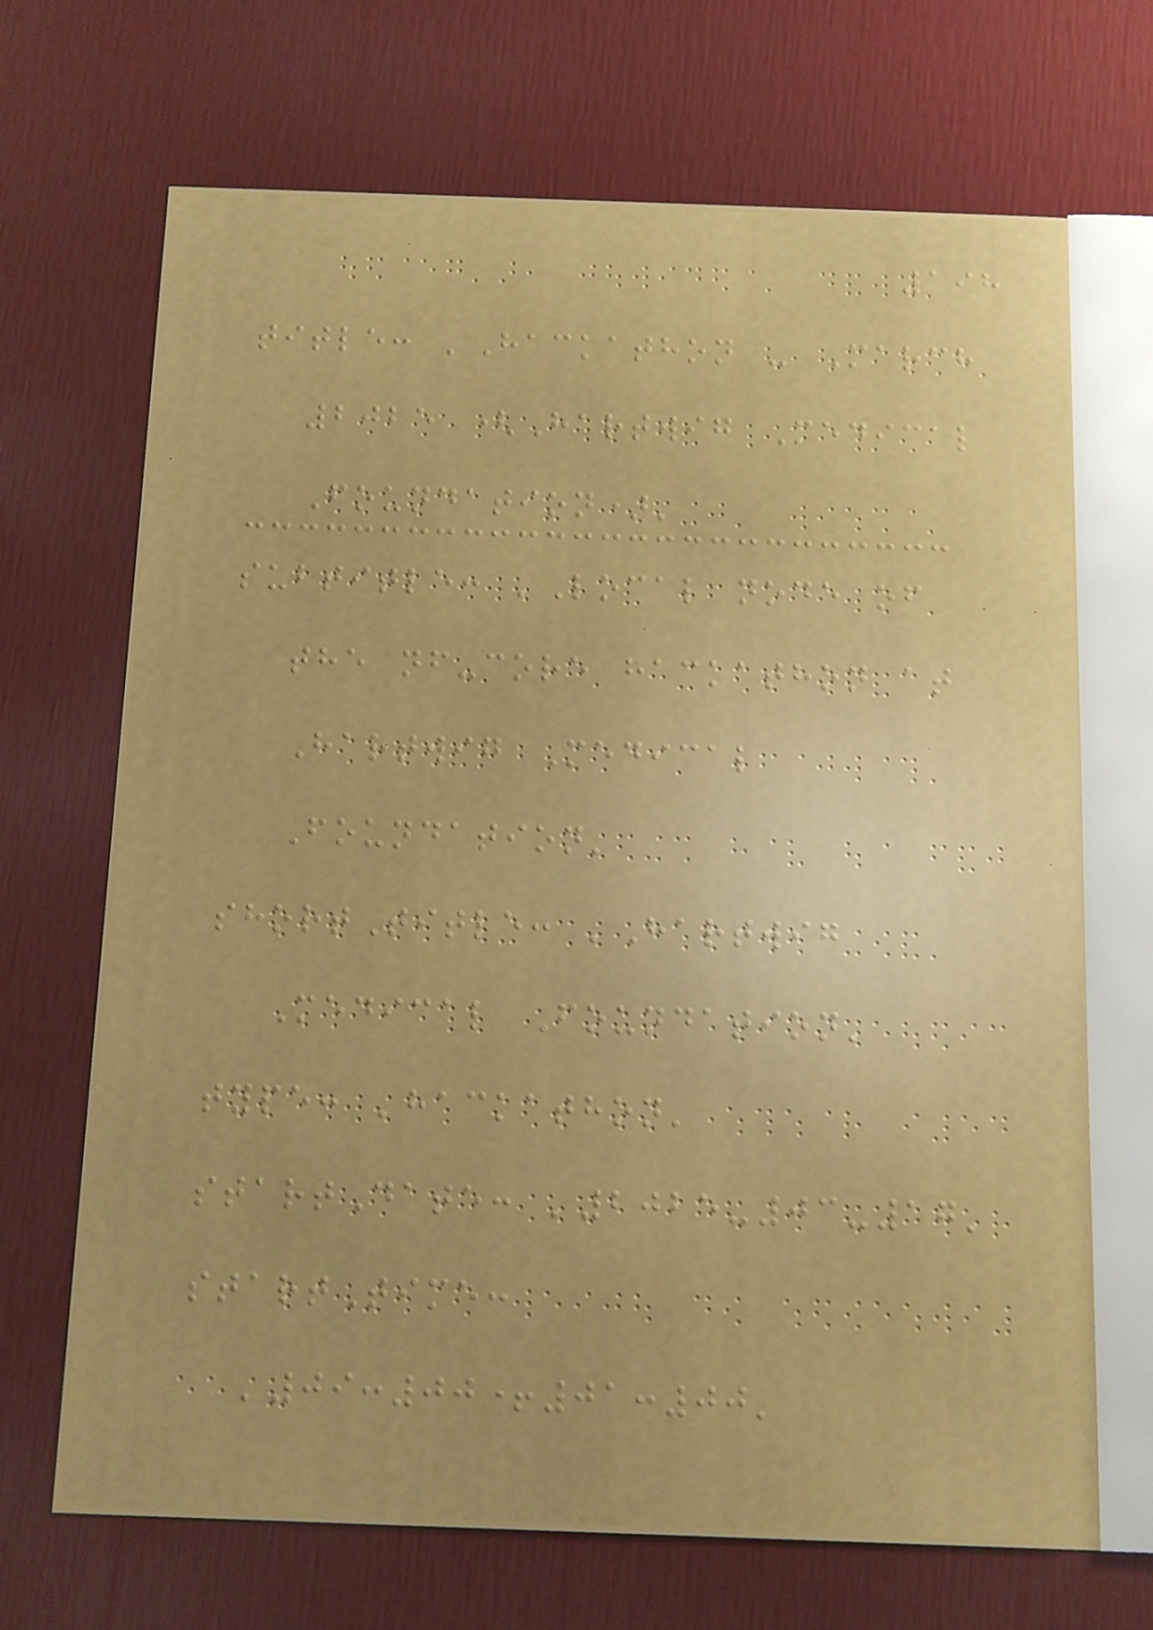198
title: 'Hackathon - March
2025 (Hartwig Medical
Foundation)'
subtitle: 'Local node of
the nf-core hackathon at
Hartwig Medical
Foundation'
shortTitle: 'Hartwig
Medical Foundation'
type: 'hackathon'
startDate: '2025-03-17'
startTime:
'09:00+01:00'
